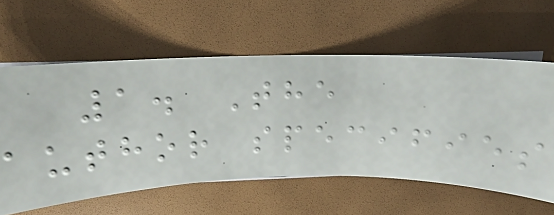1. The
author specifies
